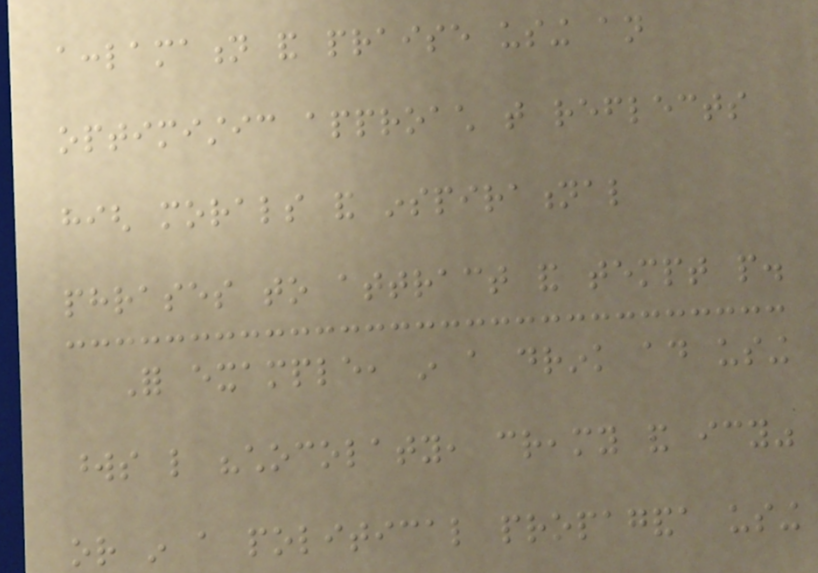acclamation and praise using an
optimistic approach that reflects
high morals and inspirational
phrases to attract and tempt people.
For example, in a drink ad using
words like "chocolaty, creamy and icy"
or in a political propaganda using
